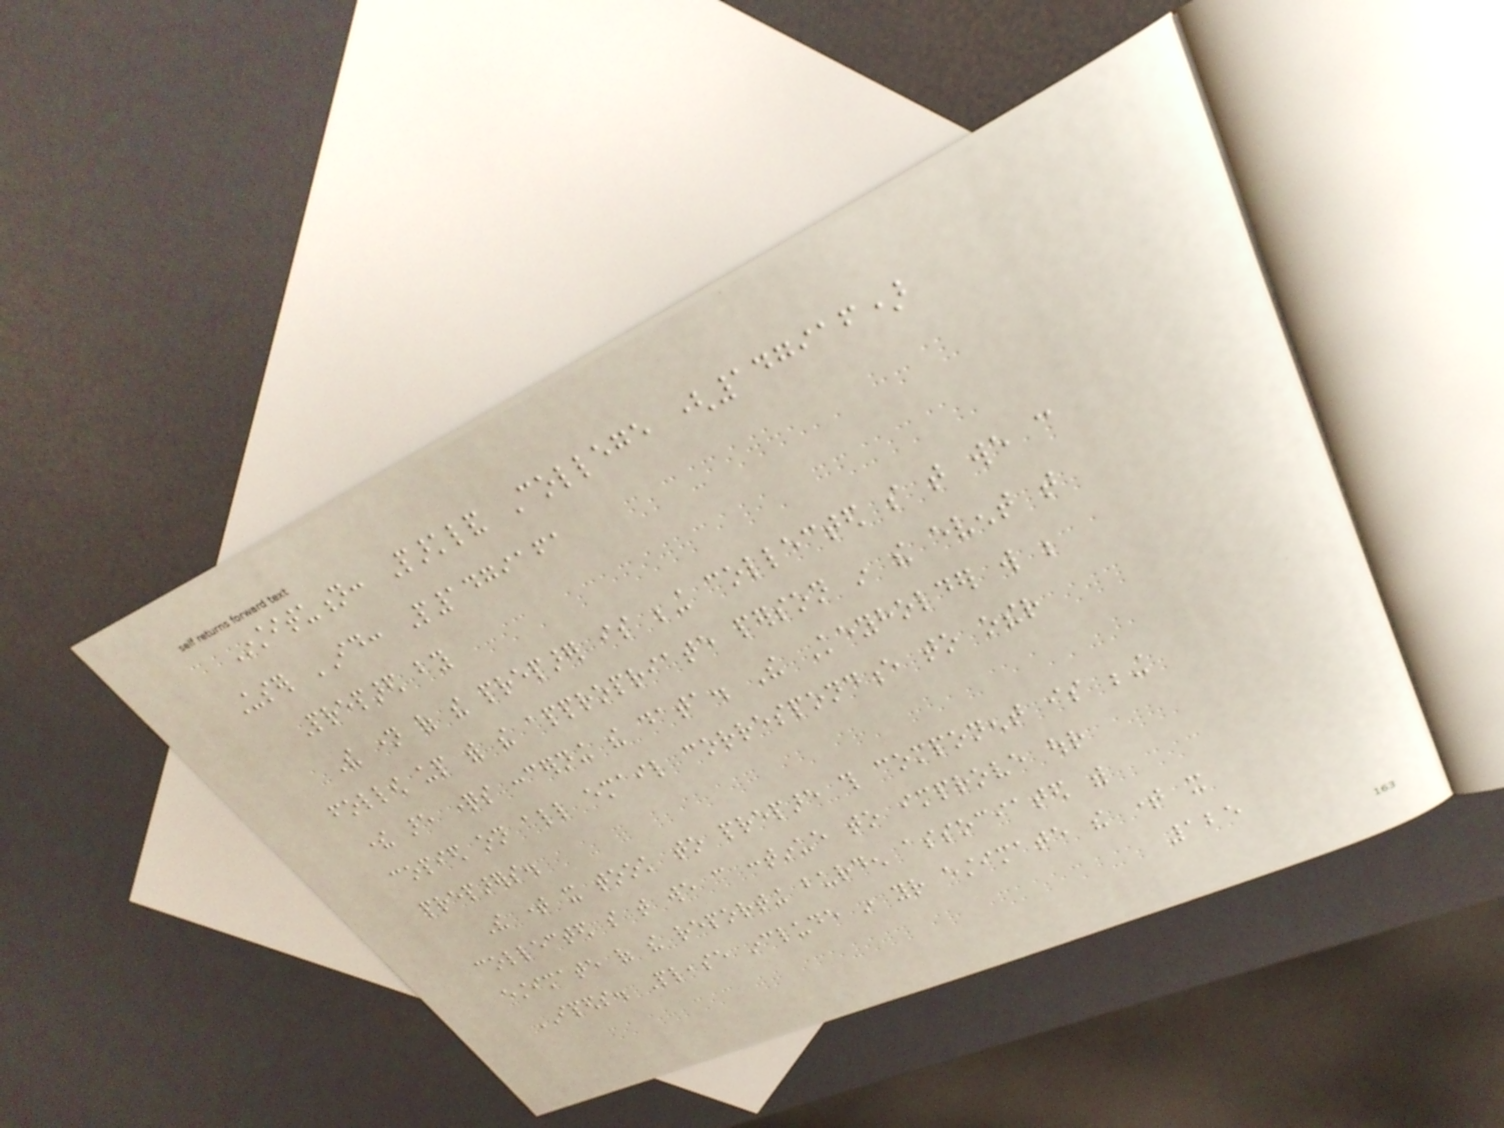Institution: Parkland College (147916)
User ID: P1479161
Prepared by
The name of the preparer is being collected so that we can
follow up with the appropriate person in the event that
there are questions concerning the data. The Keyholder will be
copied on all email correspondence to other
preparers.
The time it took to prepare this component is being
collected so that we can continue to improve our
estimate of the reporting burden associated with
IPEDS. Please include in your estimate the time it
125
